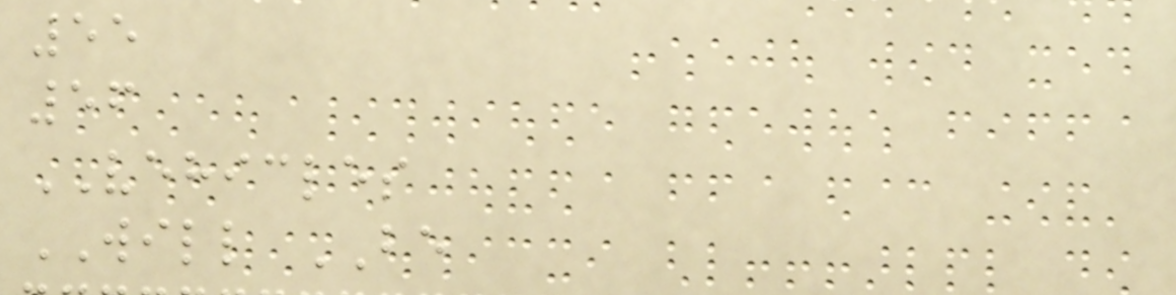55
56
VEHICLES
WILL BE
